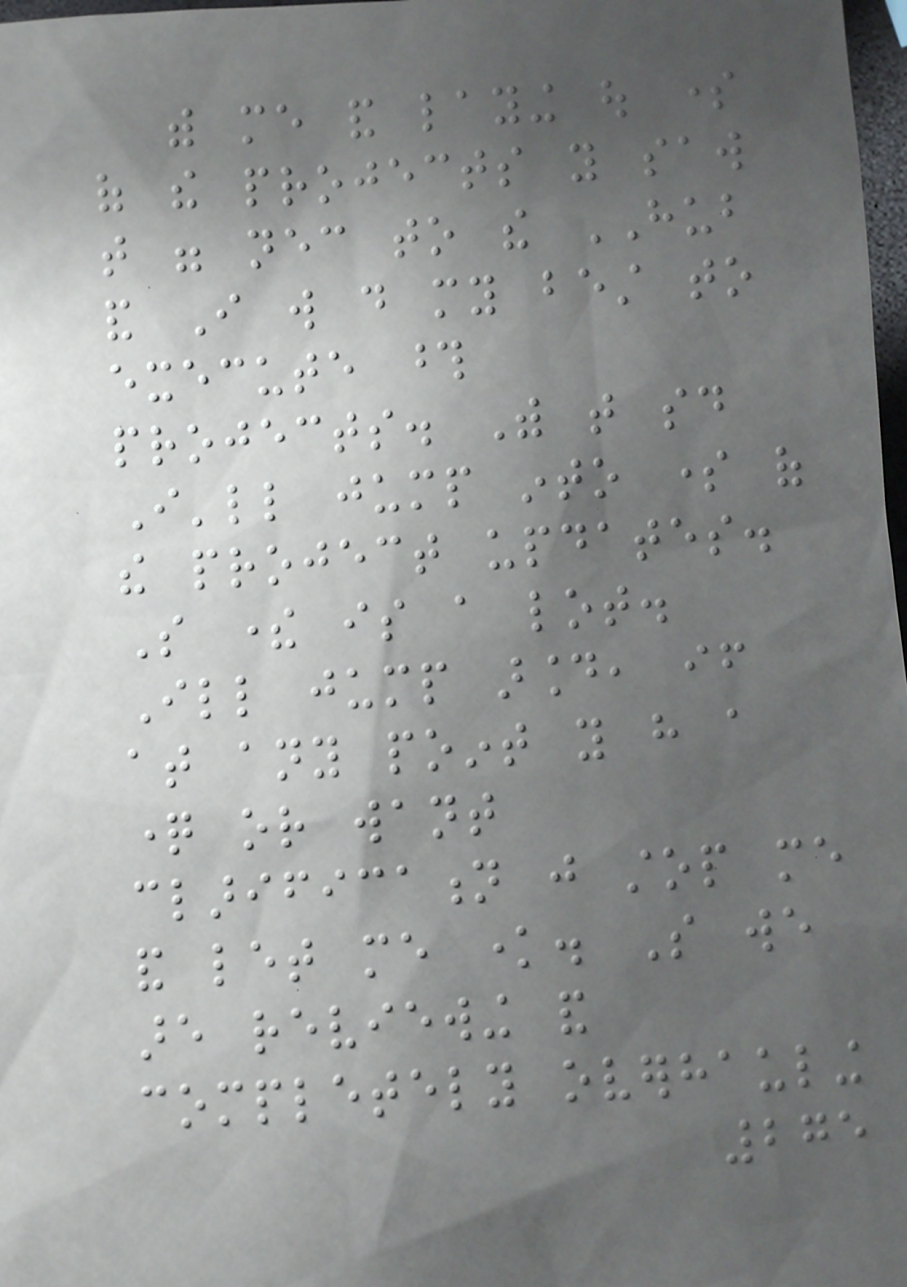with me and laying out some
of the projects you saw
that were necessary to the HUB
and I will do my best to
execute those
projects. With that said
I'll jump into some of
the project updates.
So there is a lot.
Ill jump around, if
at any point you have a
question or want
clarification just stop me
and let me know. So we
are reviewing and
completely overhauling
275
